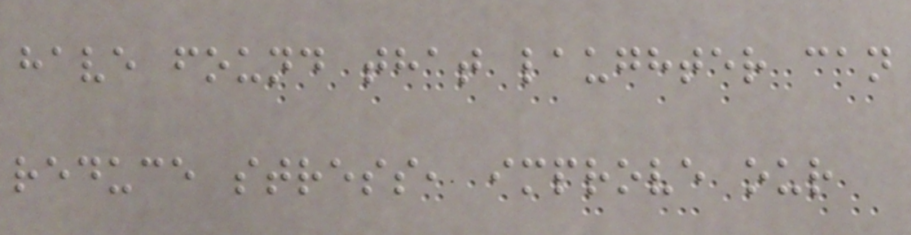have found that laughter can
reduce stress, improve our
